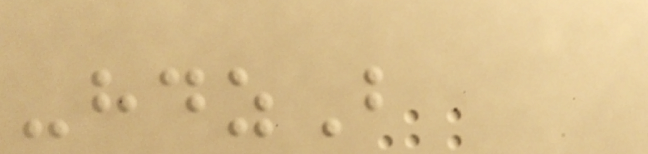-hdzB
